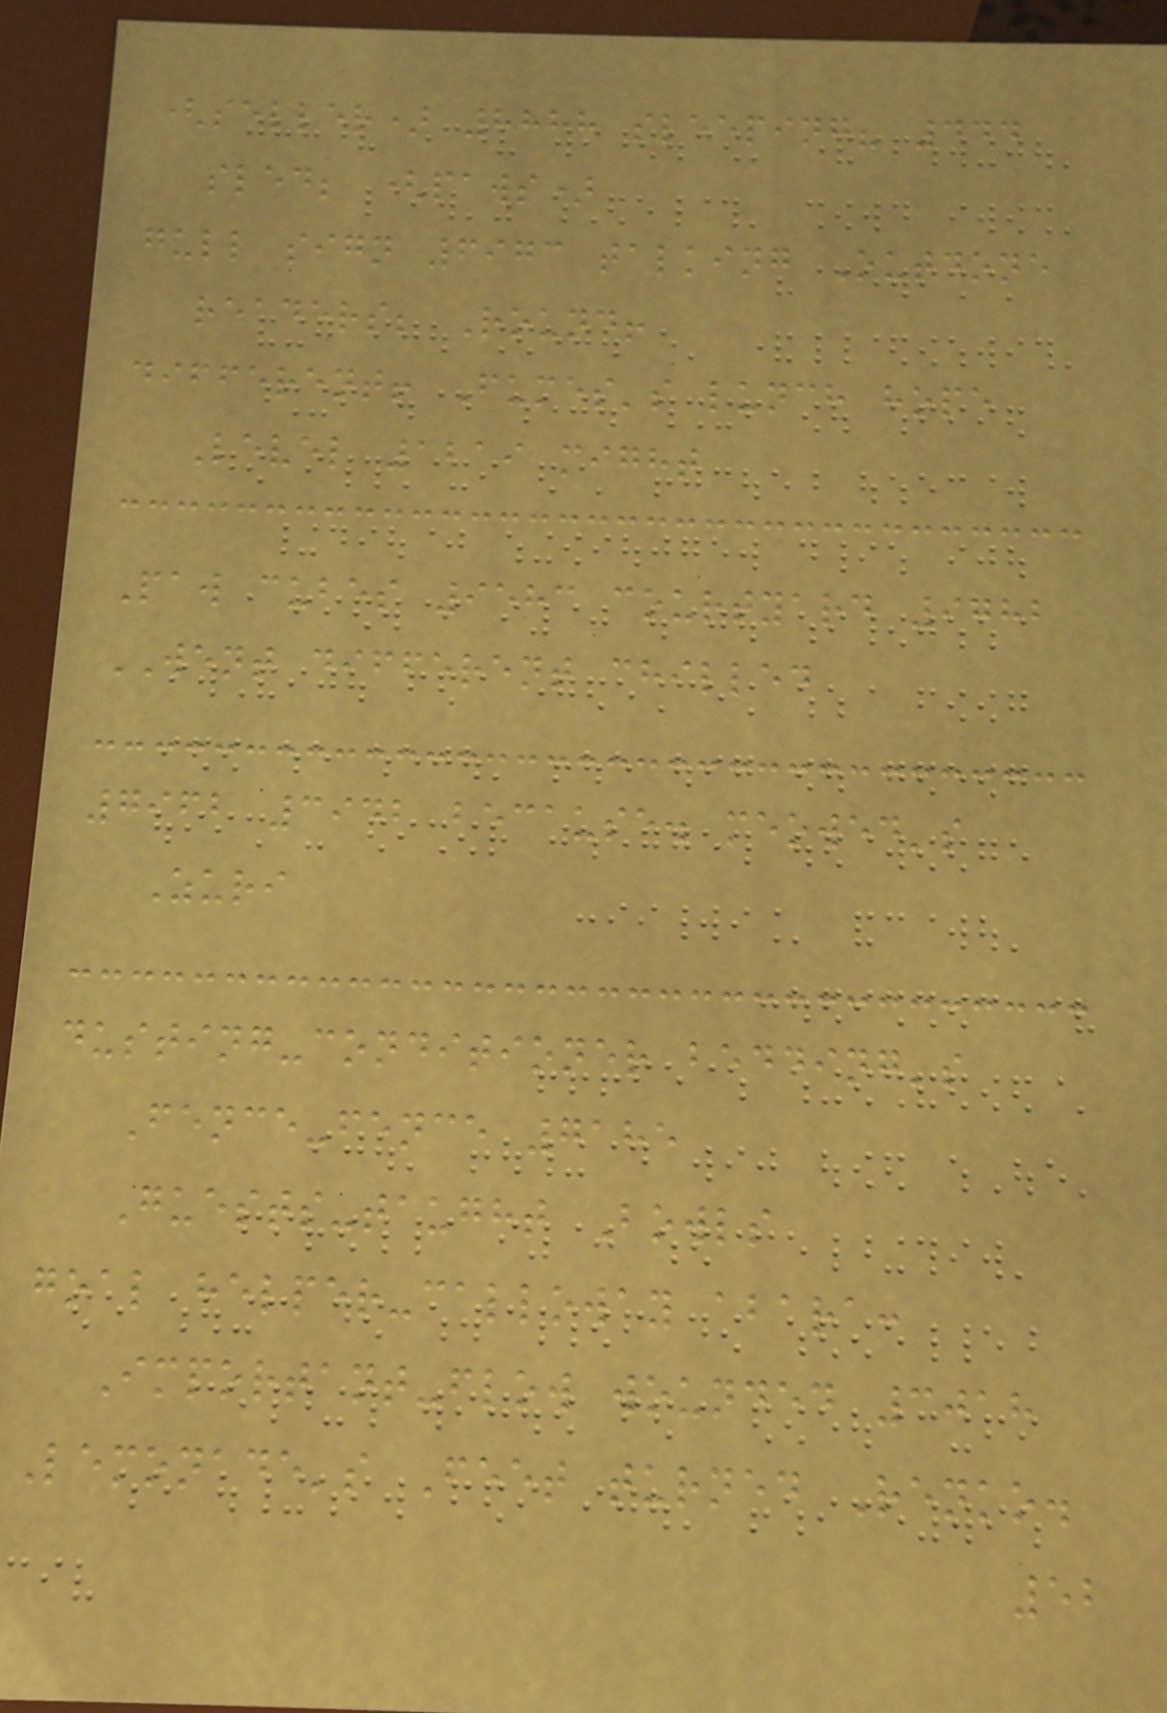(seller) 8888 sleeping? 444
sled; (paws)
gull sign 6973 talking Outdone
readers; Round!
different! Fumes's lunch hope
Level 1219 might
Paw cubes 9583 courtyard 9782
WENT different chilled
7962 3942 because. meowed's
Zuri
dusting-conditioner bedding's
Fence-fence 7185
Guests-taught Bowls
goal helper-calloway abara:
Important-flow wounded 3018
Lemonade's Feet turned Renko.
52
